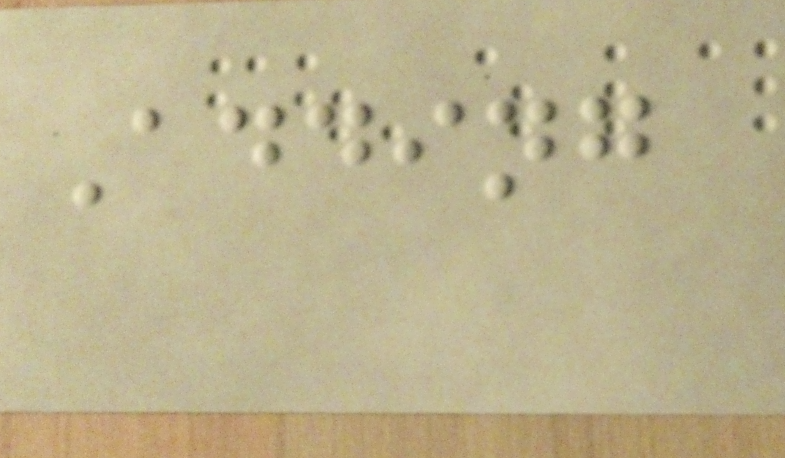Adding
